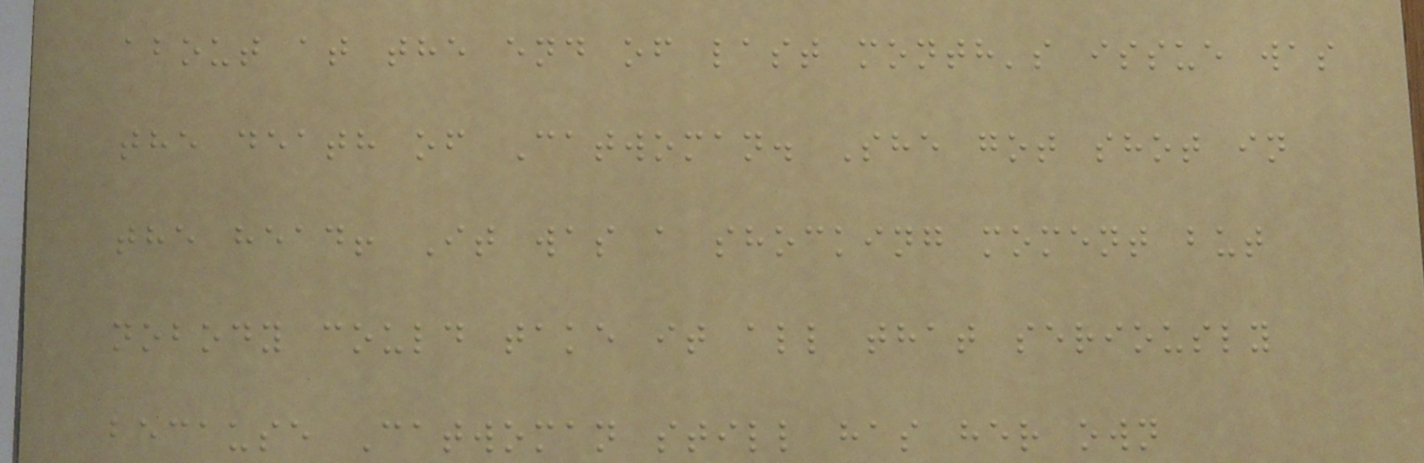about at the end of last month's issue was
the death of Catwoman. She got shot in
the head! It was a shocking moment but
nobody could take it all that seriously
because Catwoman still has her own
